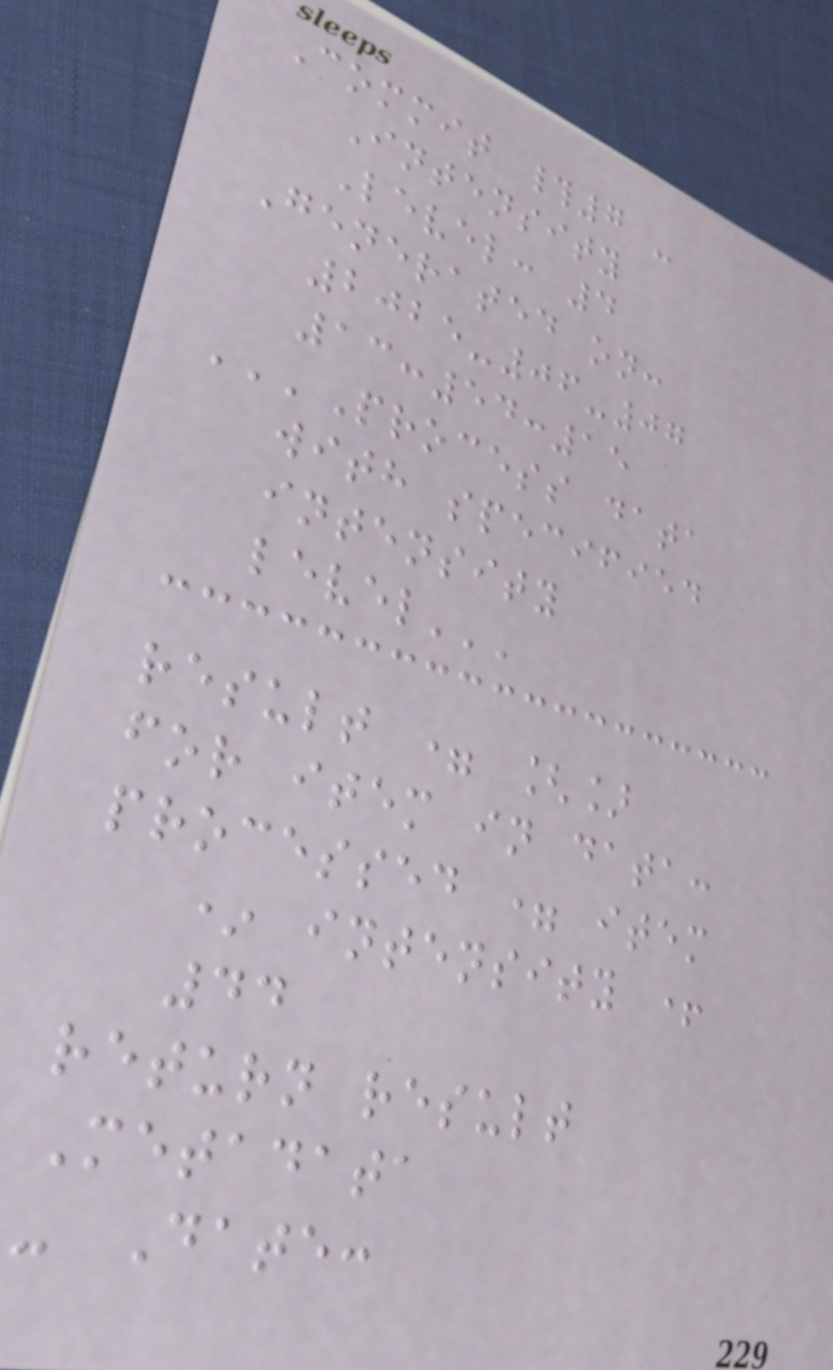Commit #7 -
Intensity
Level: 4
Generated on:
2025-06-07
13:54:15
'''Process data
with specified
intensity
level'''
result = []
for item in data:
processed = item
* intensity +
44
return result
Metadata
- Date:
